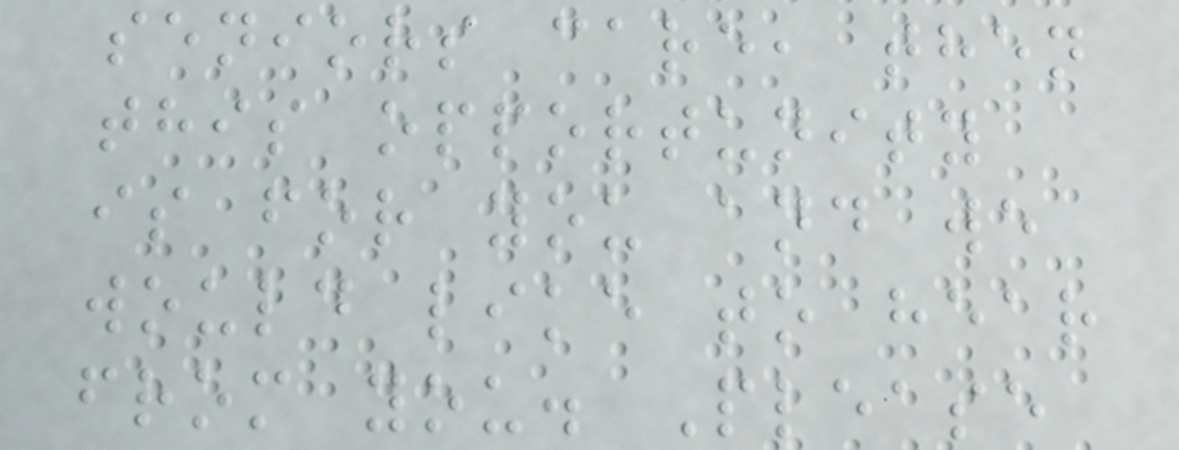seniors care, then
this opportunity
is for you and we
would like to hear
from you. Please
